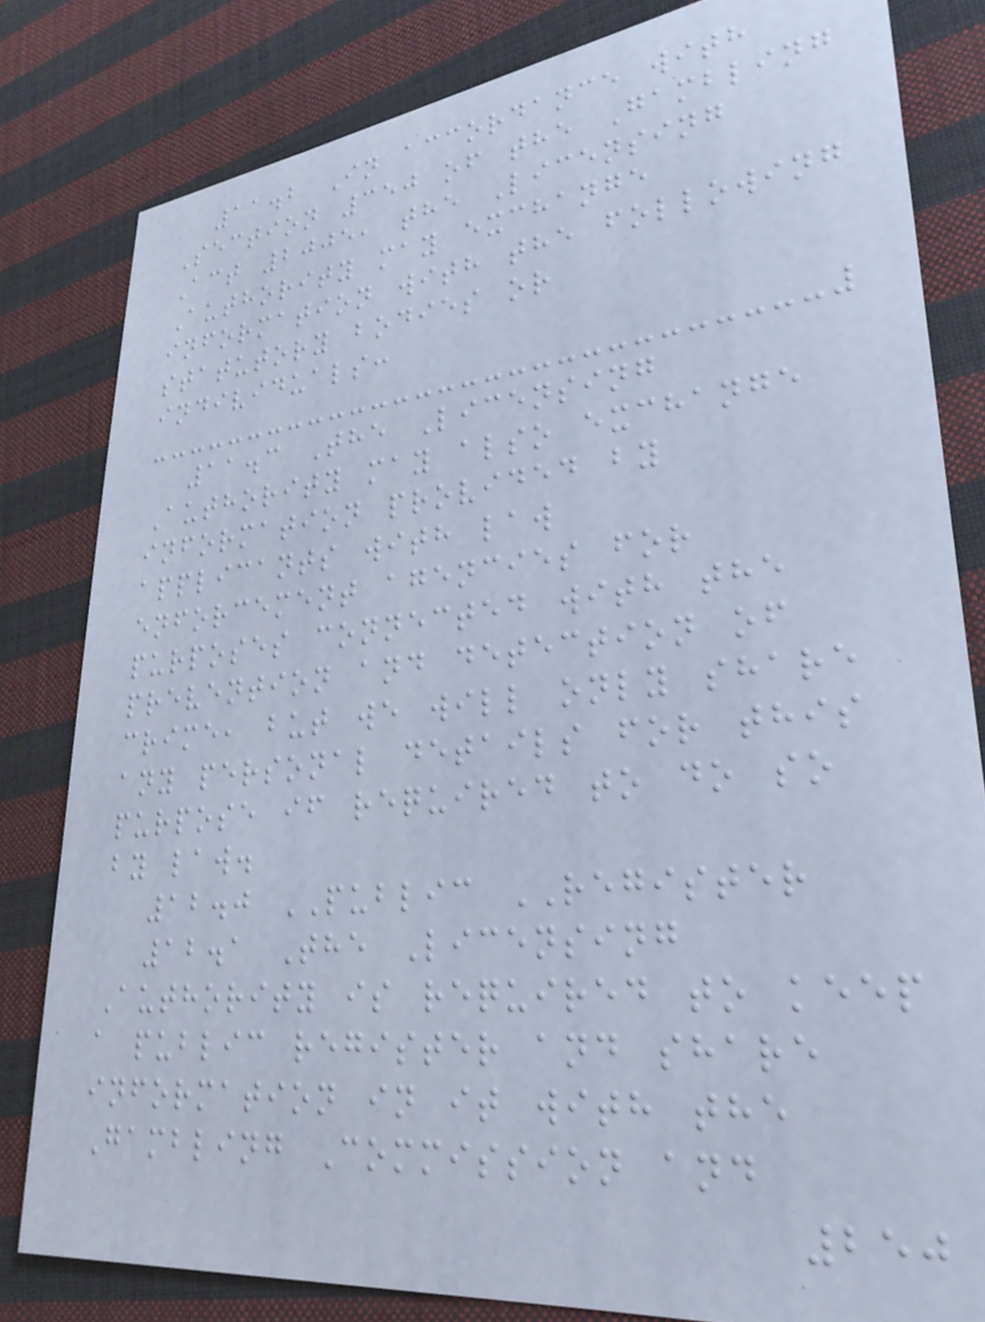11.2 In accordance with
Section 350 of the Gambling
Act 2005, the Licensing
Authority may exchange
information with the following
statutory bodies or
individuals:
11.3 The Licensing
Authority may also exchange
information provided by
applicants with law
enforcement agencies for
purposes connected with the
prevention and detection of
crime, but we will only share
any personal details for this
purpose if required to do so
by law.
12.0 PUBLIC REGISTER
12.1 The Licensing
Authority is required to keep
a public register and share
information in it with the
Gambling Commission and
250
